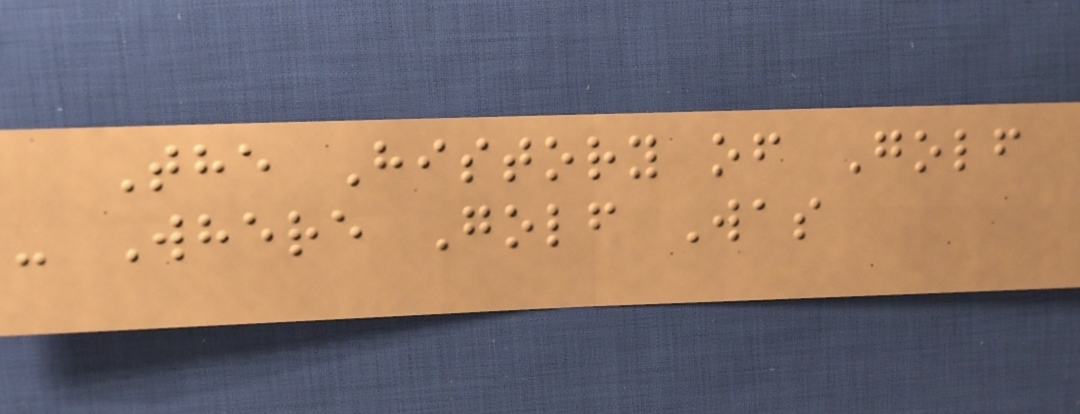The History of Golf
- Where Golf Was
